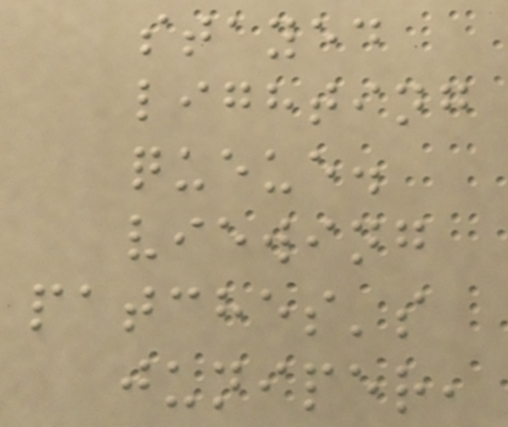stayed
lighting
queue.
viewing
patches's
juniper,
